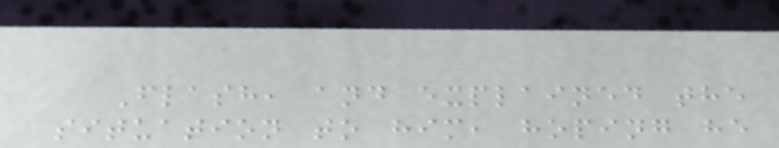Flash, and explained the
situation to him, hoping he
